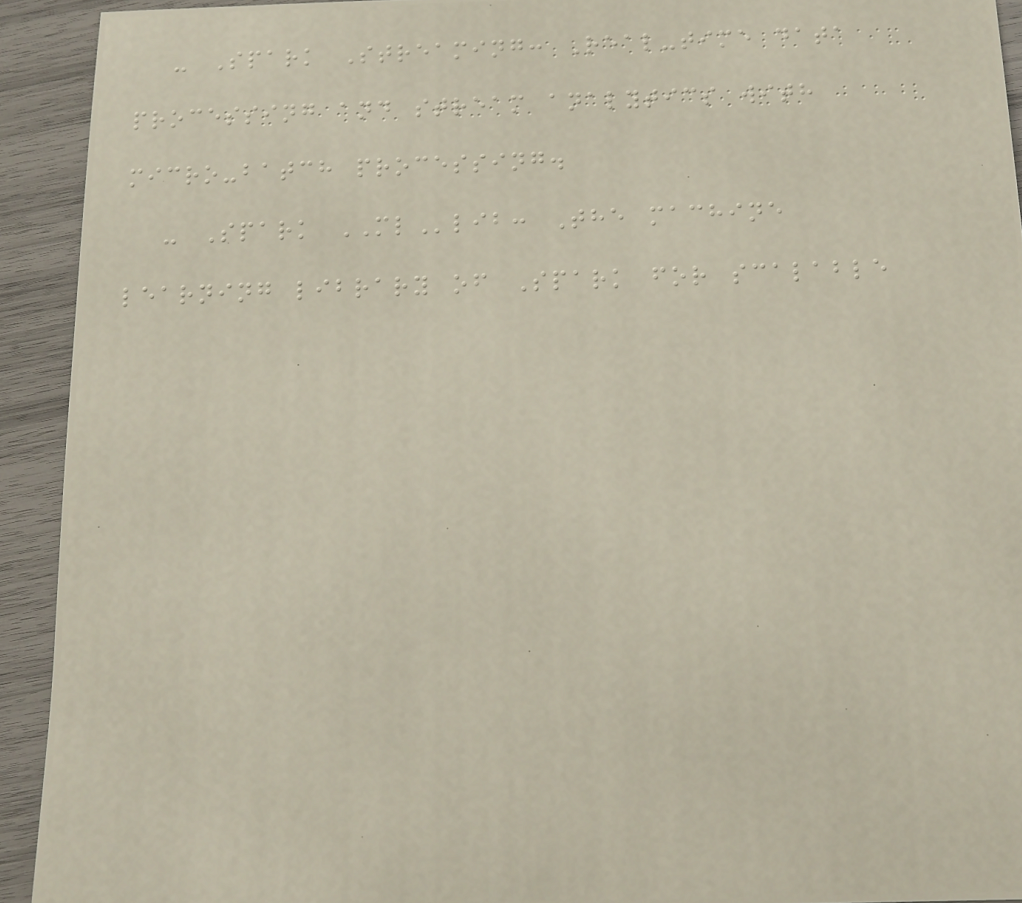- Spark Streaming: Real-time data
processing and stream analytics with
micro-batch processing.
- Spark MLlib: The machine
learning library of Spark for scalable
